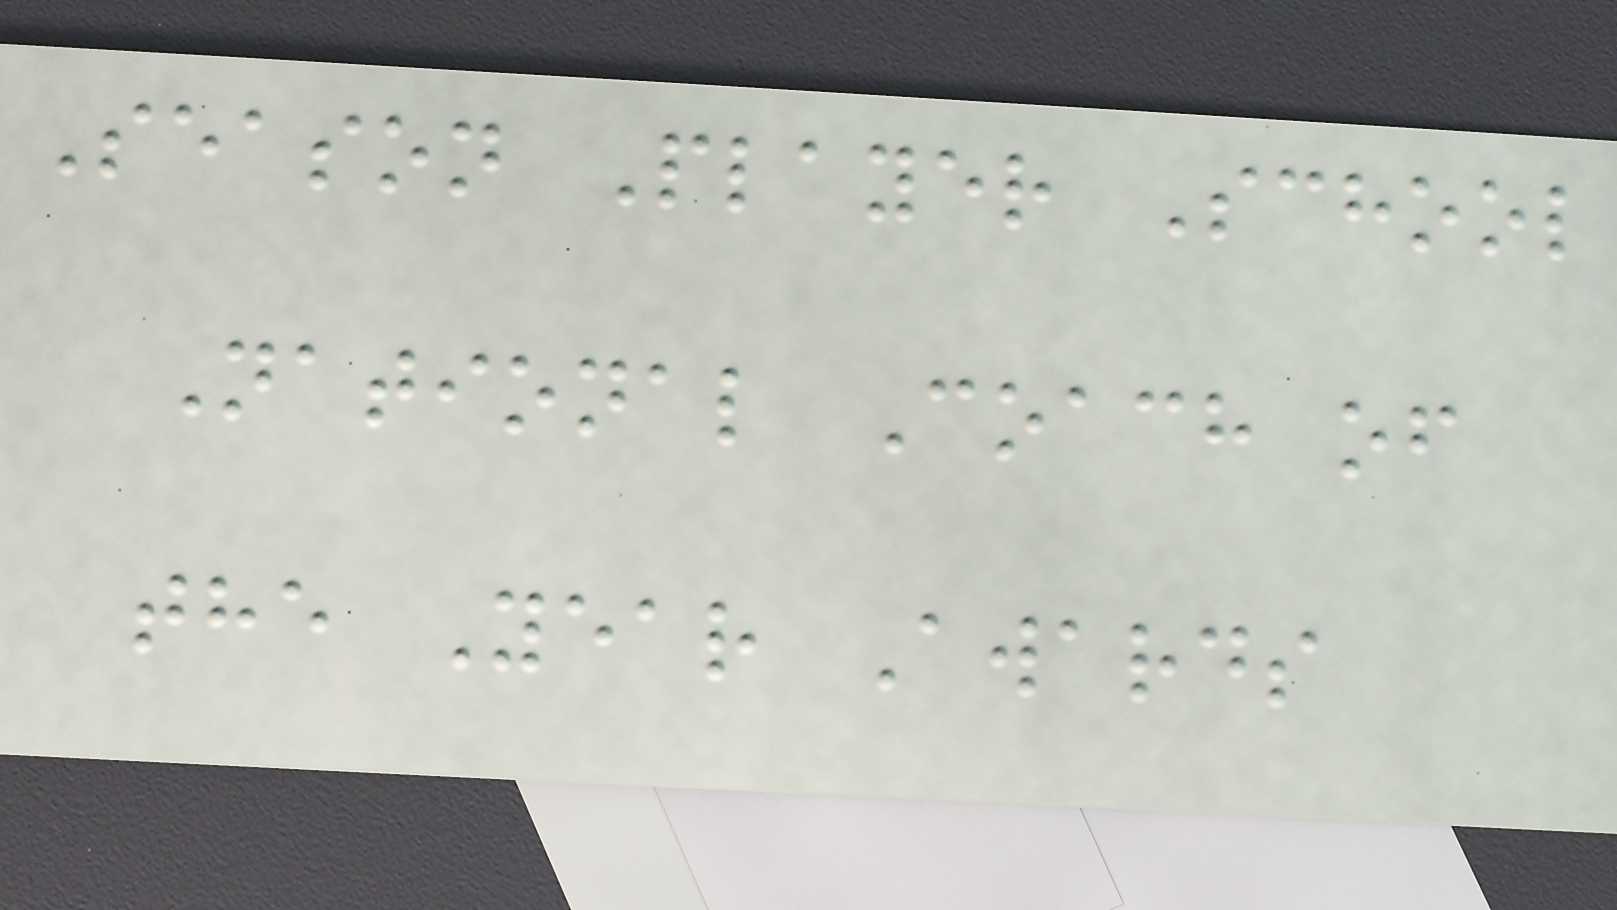Season Player School
National Coach of
the Year Awards
